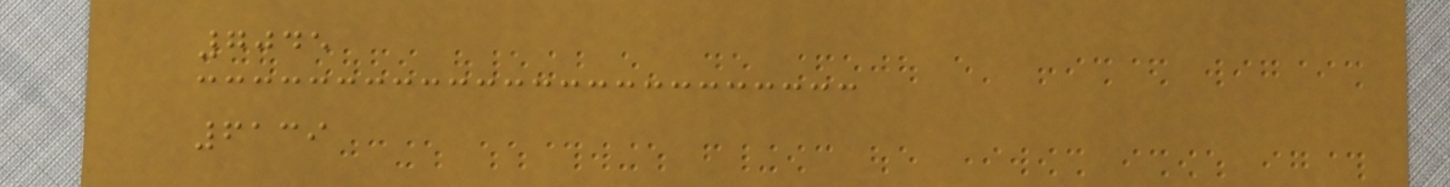7045
6139
